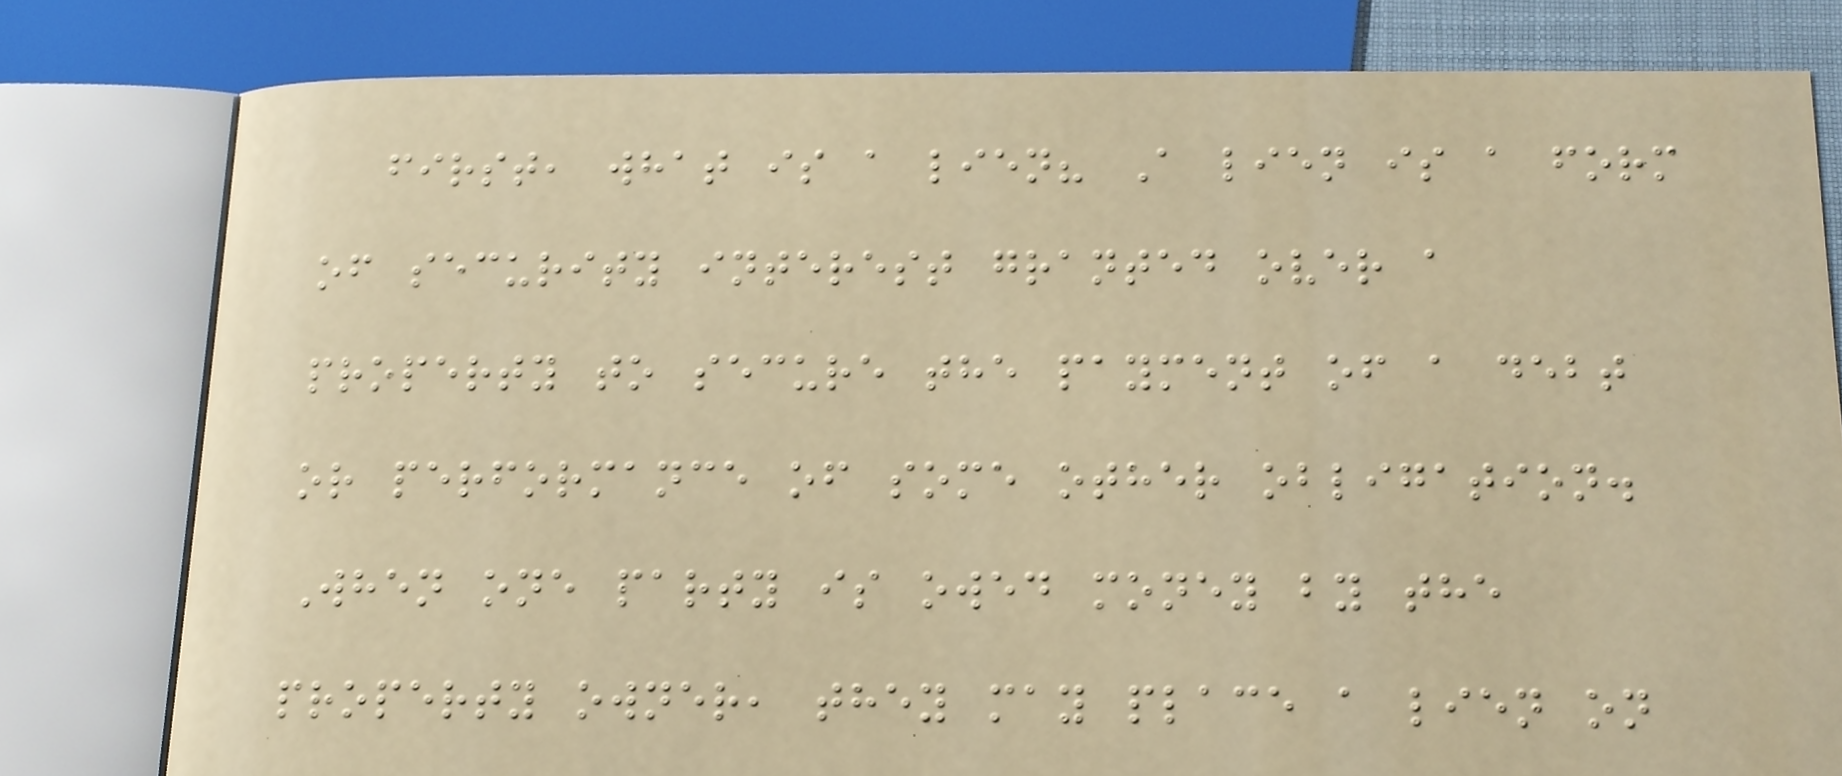first, what is a lien? A lien is a form
of security interest granted over a
property to secure the payment of a debt
or performance of some other obligation.
When one party is owed money by the
property owner, they may place a lien on
